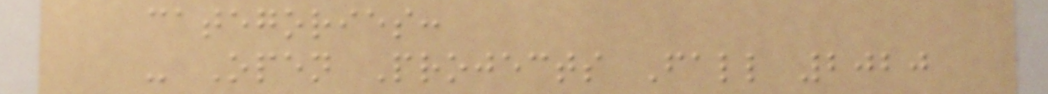categories:
- Open Projects Fall 2020
